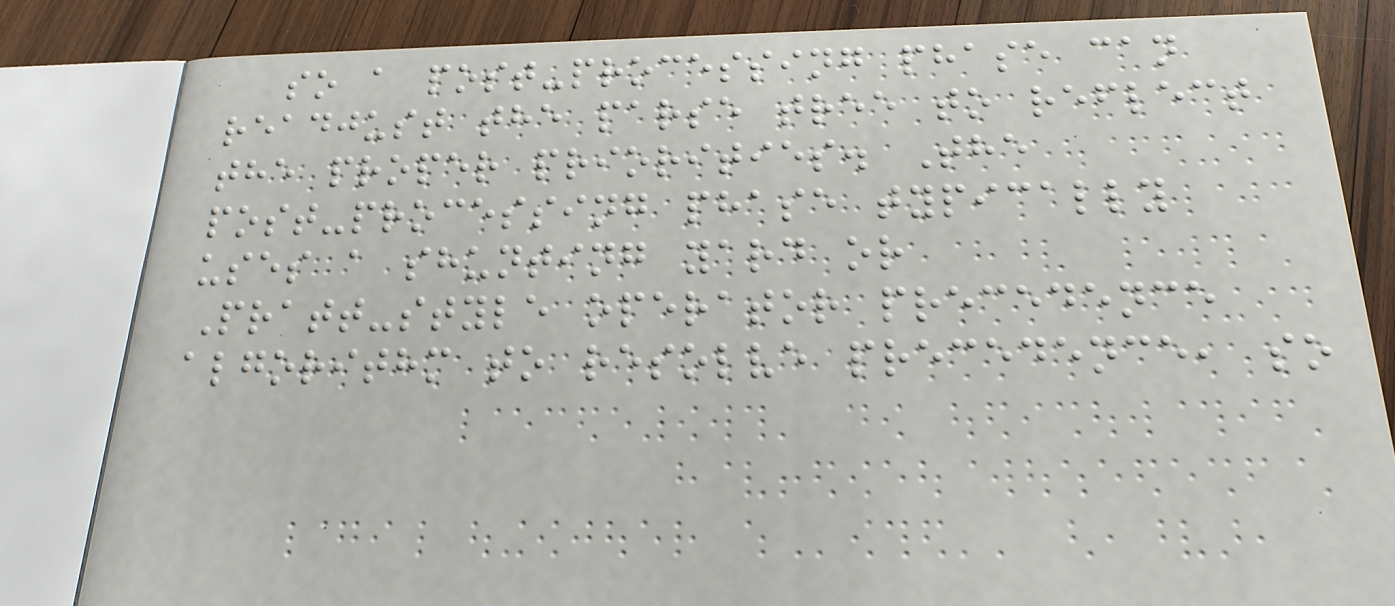so a post-processing phase can
readjust the parse tree to reflect
the proper priorities. The
post-processing phase typically
uses a shunting yard or
Pratt-style operator precedence
algorithm to resolve precedence, so
